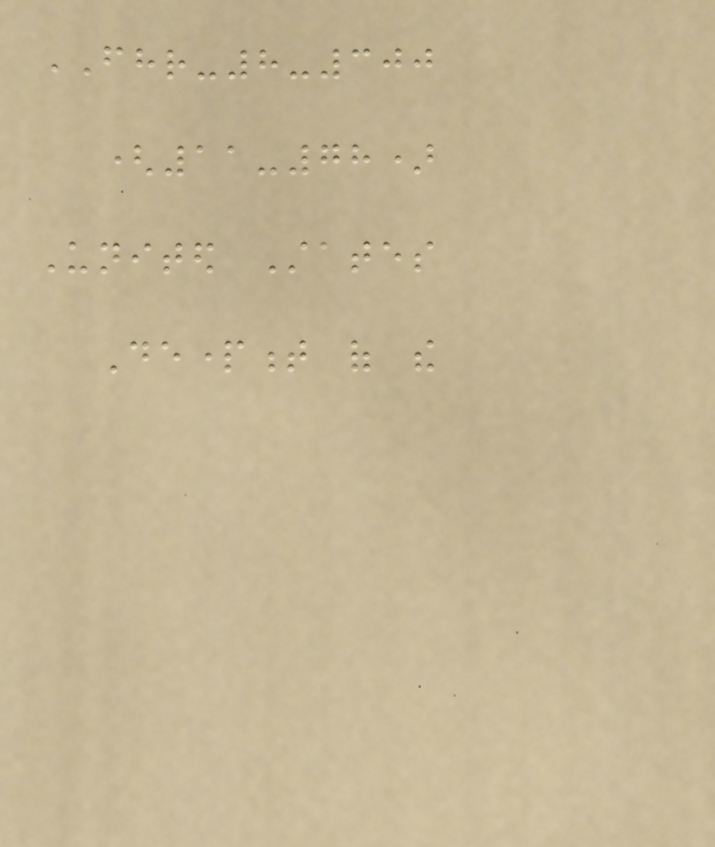FHR-8-300
(11-78)
United States
Department of the
